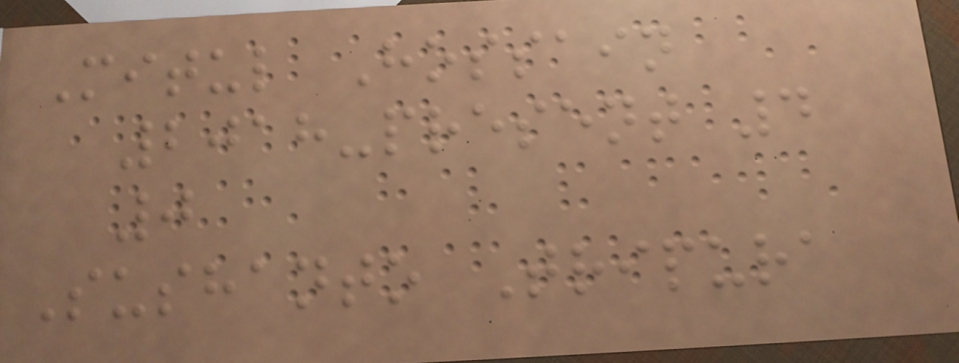Mitul Hossain
2018-present 4
0
Sushanto Tripura
